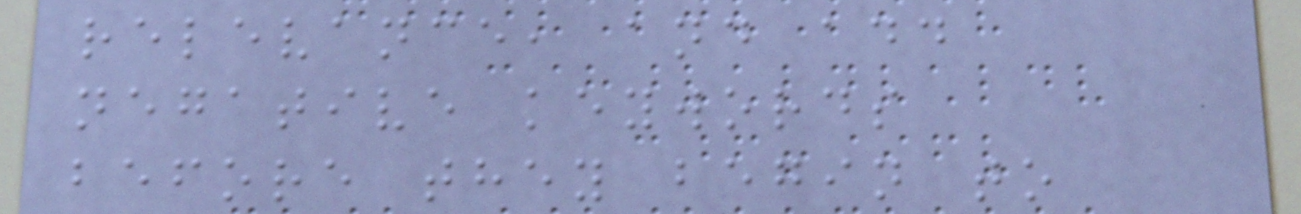relevance, and add
negative keywords
before they begin to
